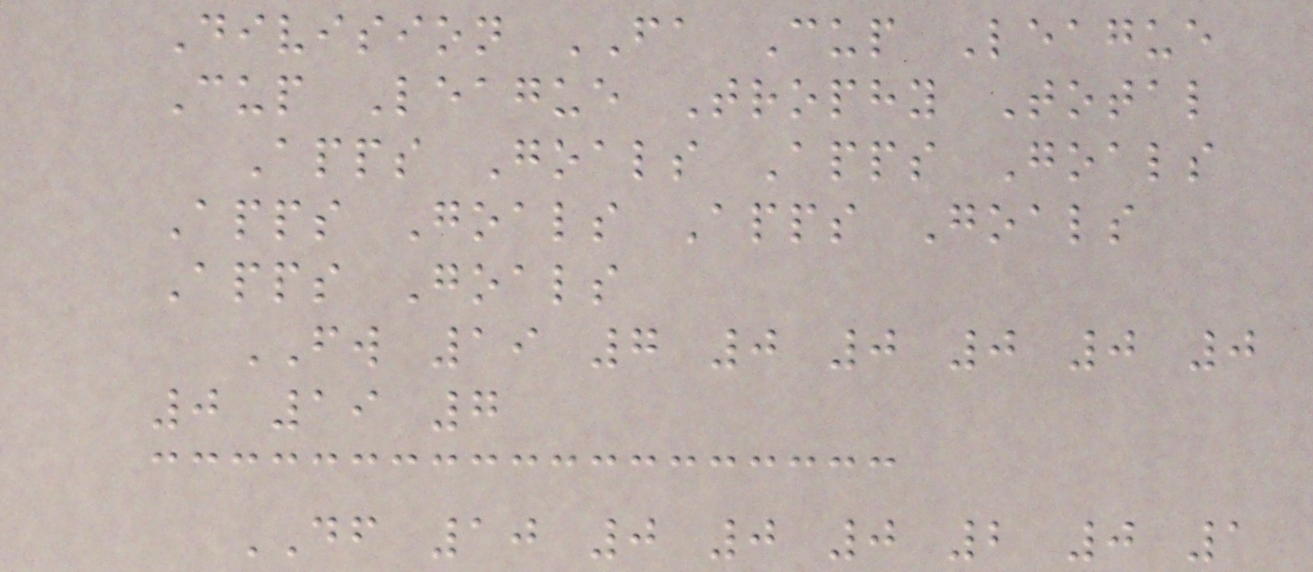Division FA Cup League
Cup League Trophy Total
Apps Goals Apps Goals
Apps Goals Apps Goals
Apps Goals
FW 19 7 0 0 0 0 0
0 19 7
DF 10 0 0 0 2 0 1
